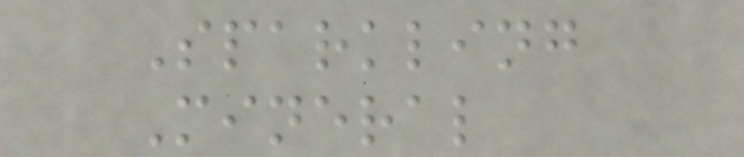Sparkling
Mineral
